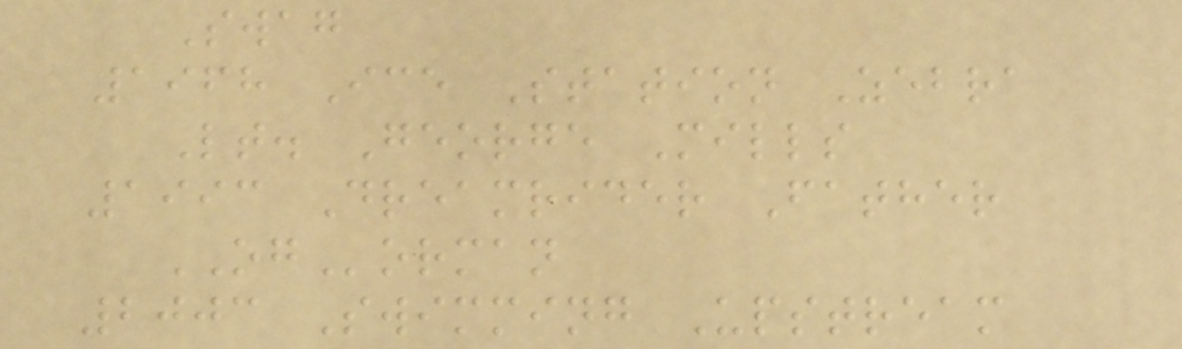Swag
1968 Ice Station Zebra
Lt. George Mills
1993 Dreamrider Father
OGorman
2003 Swimming Upstream
